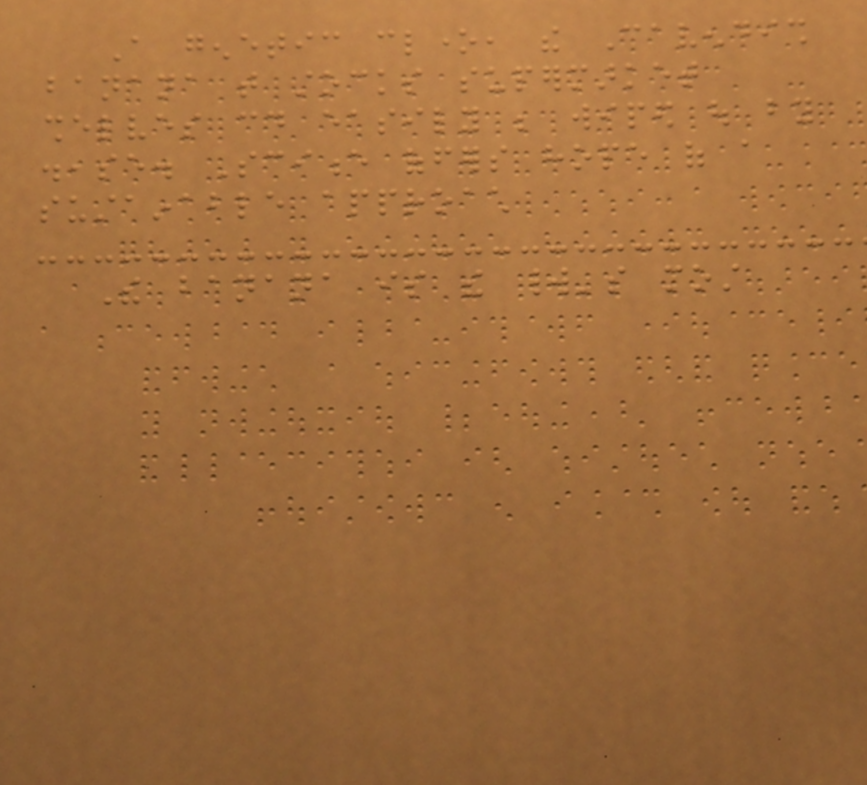A genetic clone, the Cavendish
banana that stocks supermarket
shelves could easily be wiped out by
disease. Science offers hope of a
sustainable approach
The banana is the world's most
